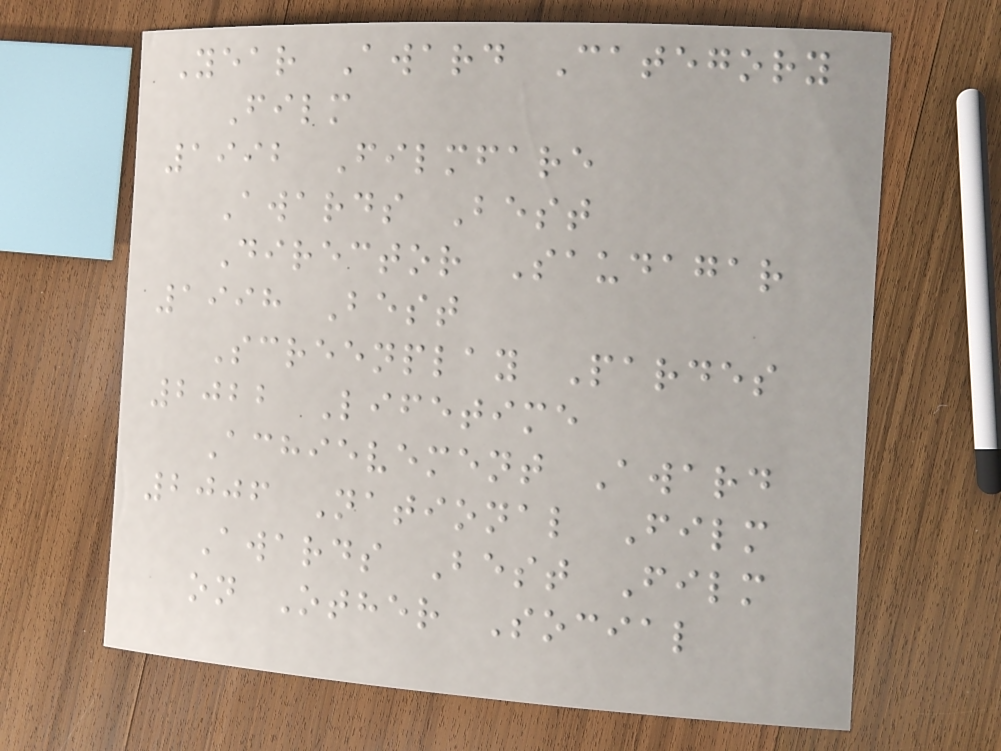Year Award Category
Film
1992 Filmfare
Awards Best
Director Saudagar
1998 Best
Screenplay Pardes
2022 Lifetime
Achievement Award
2006 National Film
Awards Best Film
on Other Social
